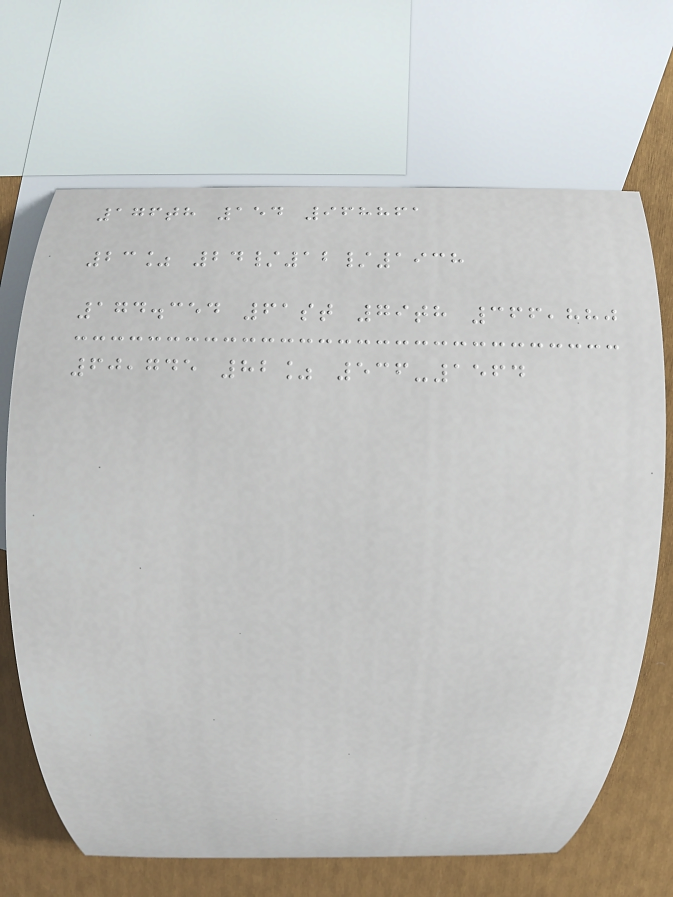176th 154 968861
23% 24/12/1938
174.354 61st 79th 366,880
60,745 82% 536-1564
